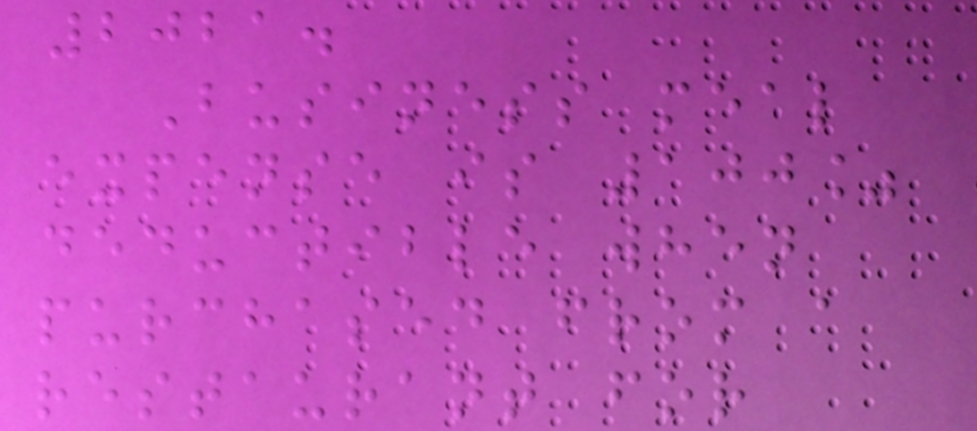2021.
Business meal
expense is 100%
deductible when
purchased from a
restaurant for
